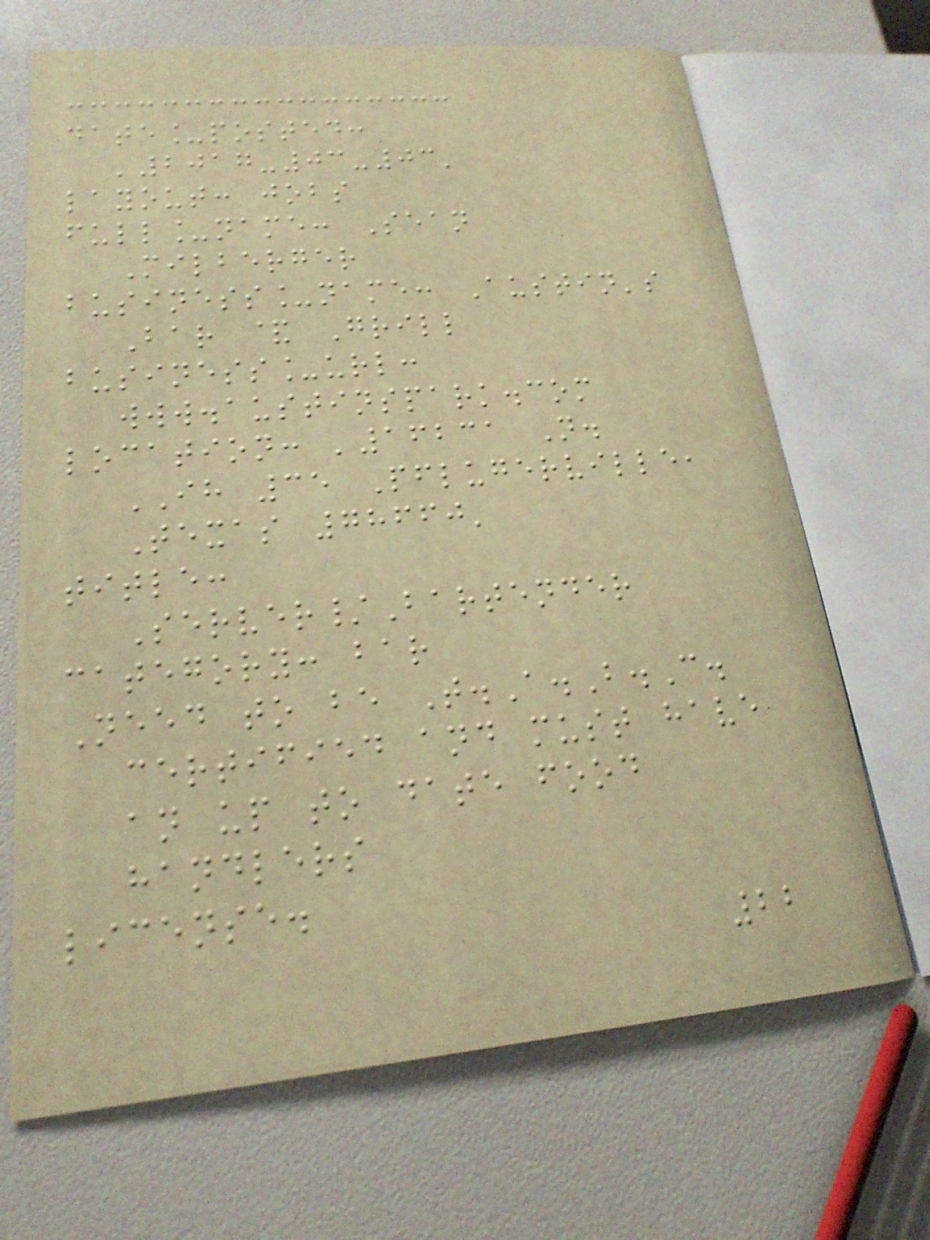date_posted:
'2017-03-03'
layout: jobs
full_name: Sean
Milberger
business_name: Austin's
Bar & Grill
business_url:
www.austinspark.com
location: '16231 N.
IH 35 Pflugerville,
Texas 78660'
title:
Server/Bartender
category: bar
Need to be T.A.B.C.
certified and must have
an up to date food
handlers
license.
22
